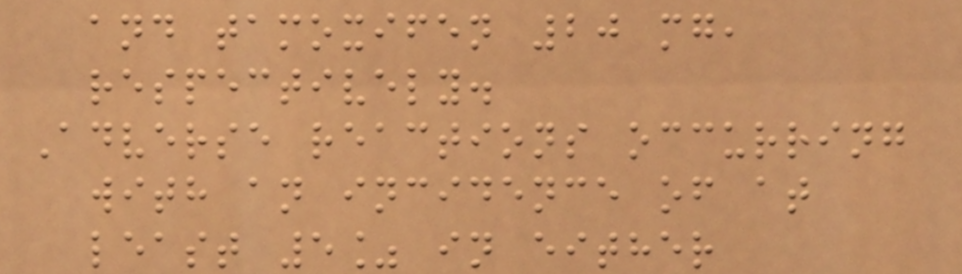and tamoxifen 20 mg,
respectively.
Adverse reactions occurring
with an incidence of at
least 5% in either
